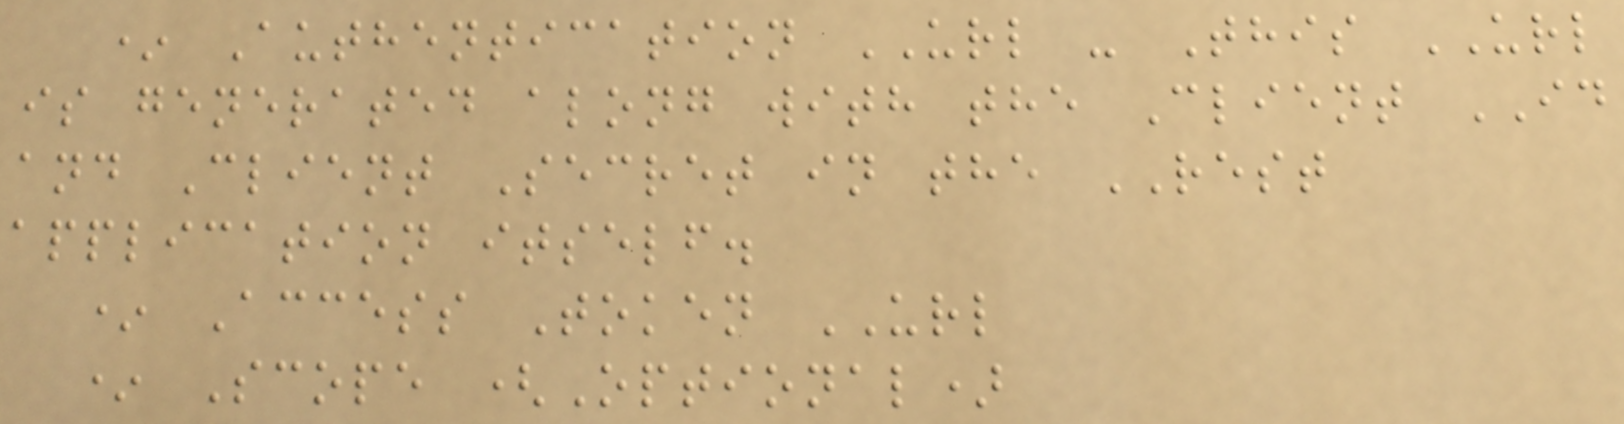* Authentication URL - This URL
is generated along with the Client ID
and Client Secret in the REST
application itself.
* Access Token URL
* Scope (Optional)
